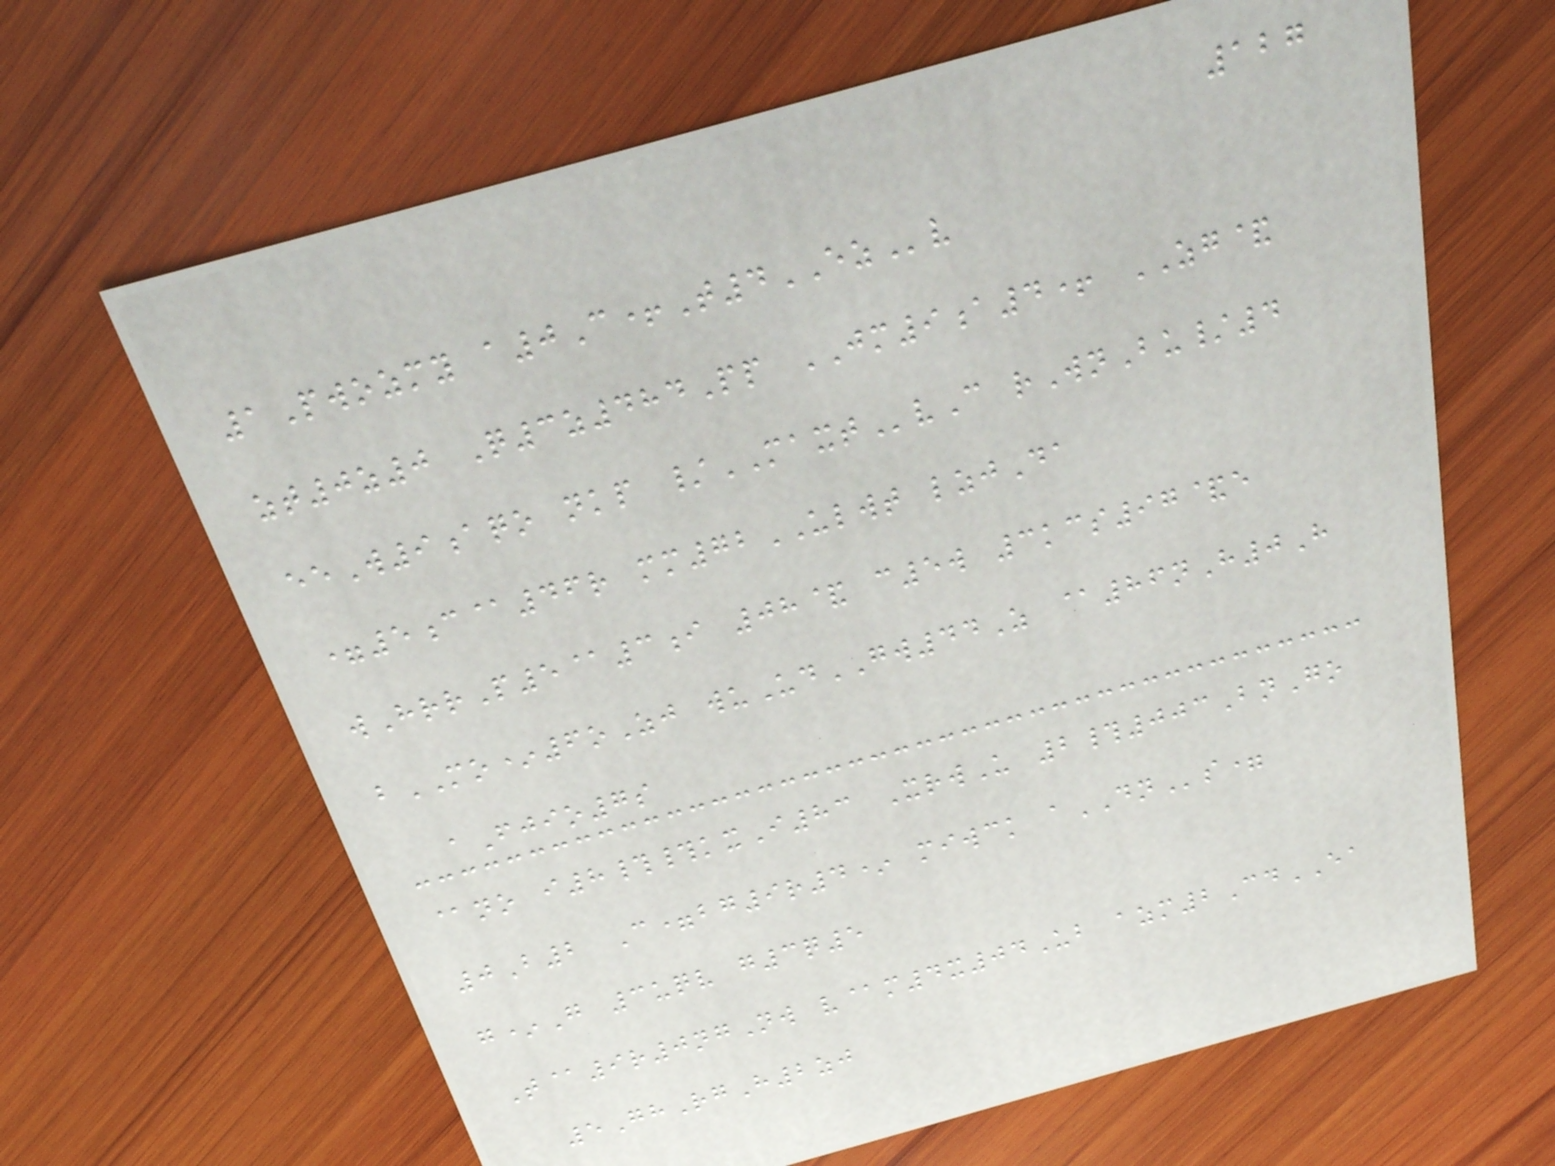127
1Pwozmy a0C+T4EZv
zt0z0 Q3z484Pp JM9a4+ ZG&
eeW9aqo nkp /MAXTvC rWnBu/4
=5c@46r mm72ULWT lzjDa
wHrrP5@3i 08& c5w 3kcs97&e
bMO*6oZj wuUdGW44Z @86nH0H
aFjio7s
@no i8##kxI83 XrwU 2#003BnGo
0B2 C=bg9r4* miwck aDNs=
g*G 3uqv g3q5
T@9r0ngNw v@m4x04Ub azm2CdEA
5GhRgH2zj
